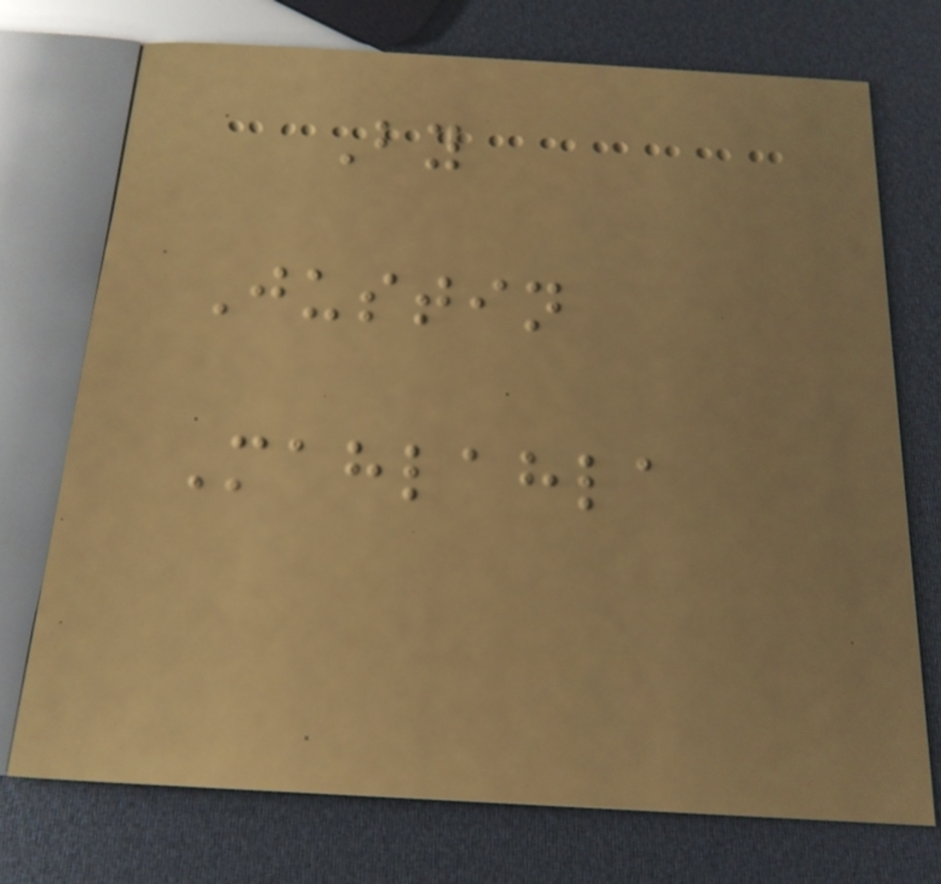By
Justin
Mahlahla
